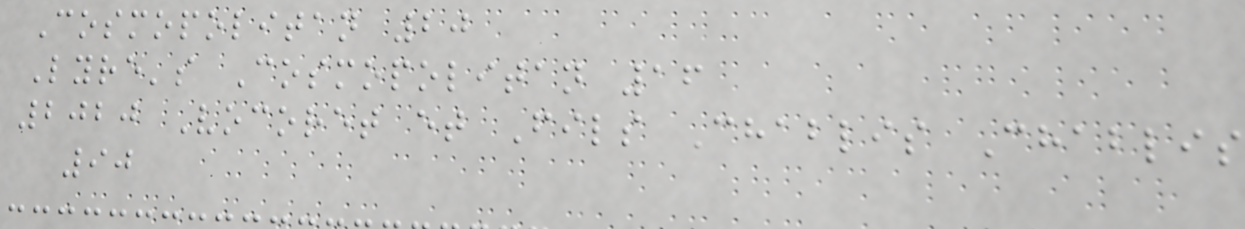Cosmopolitan 20
Lyre's Cosmopolitan 16
2020 Vocoret et Fils Chablis Chablis
90
